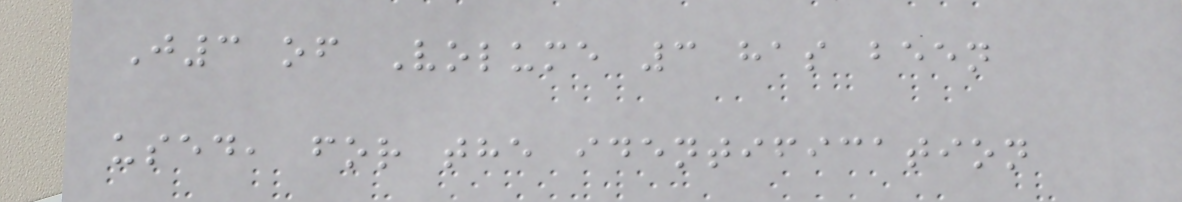J3 of Volume 3 has been
used, for the identification
